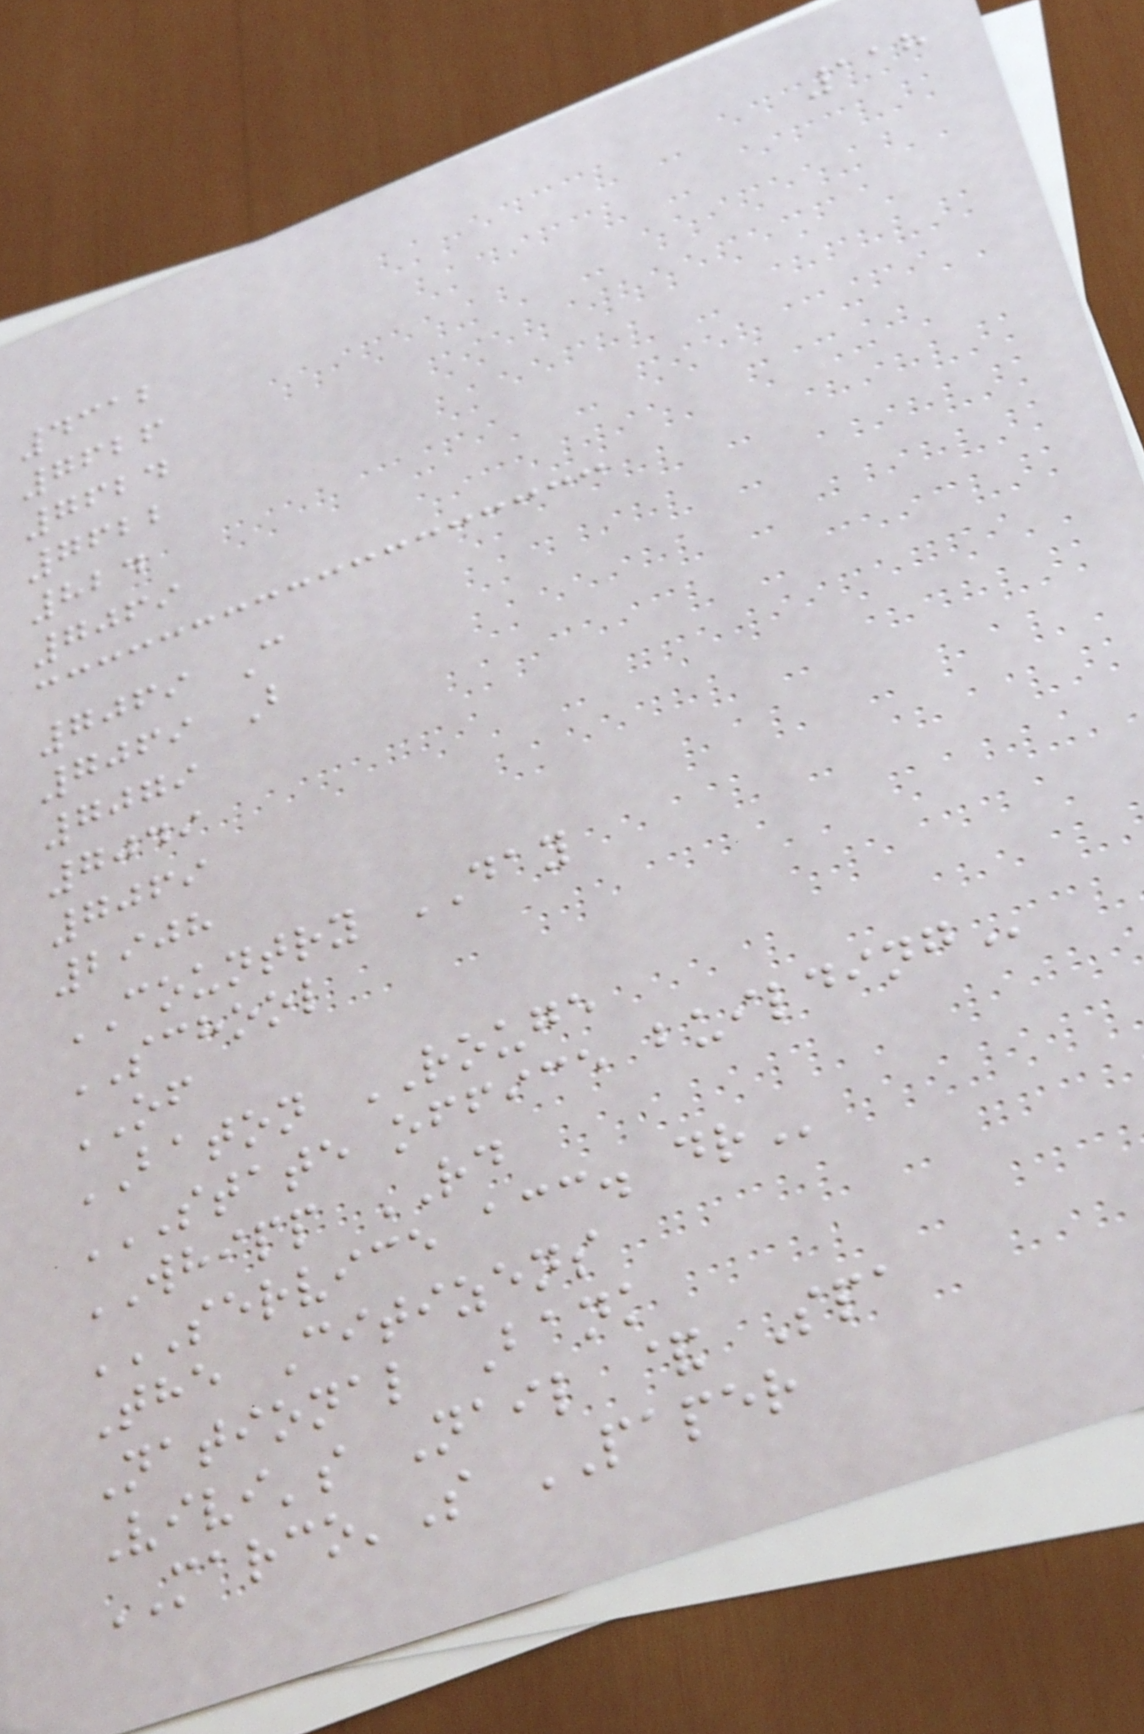118
4312
7626
7624
7622
824
7069
7069 C
7069 B
7079
7049
7069
2908
COUNTRY DAY
SCHOOL
OF
BATON ROUGE
STATE OFFICE BUILDING
WHIPP RD
SERVICE ACC. DR
The Citizens
National Bank
Vivi's Nail & Spa
MARCO'S PAPER
